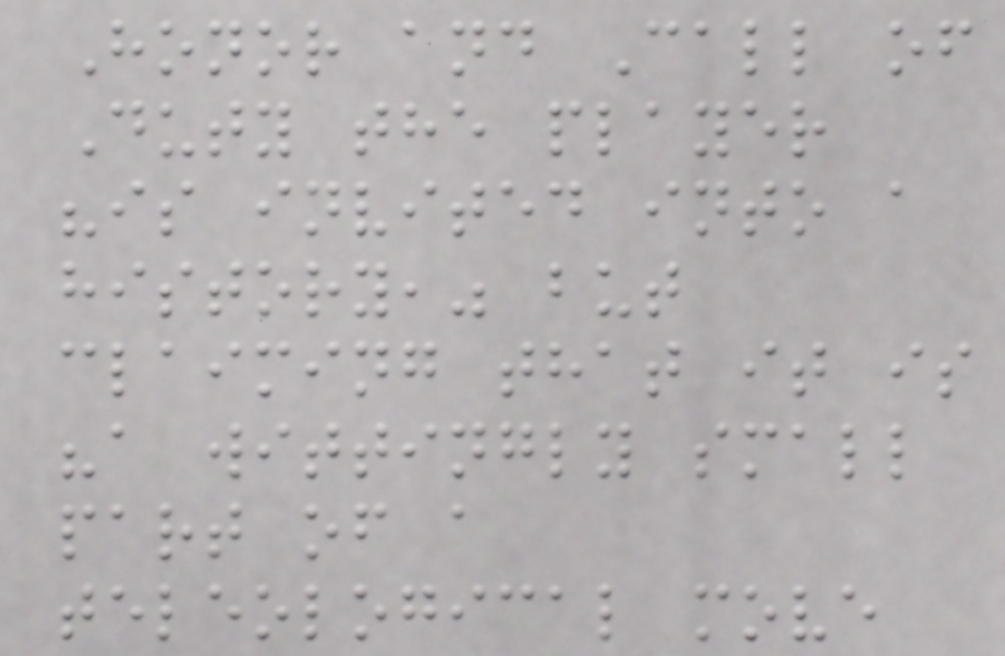Honor and Call of
Duty the player
"is invited into a
history," but
claiming that it is
"a wittingly small
part of a
teleological move
